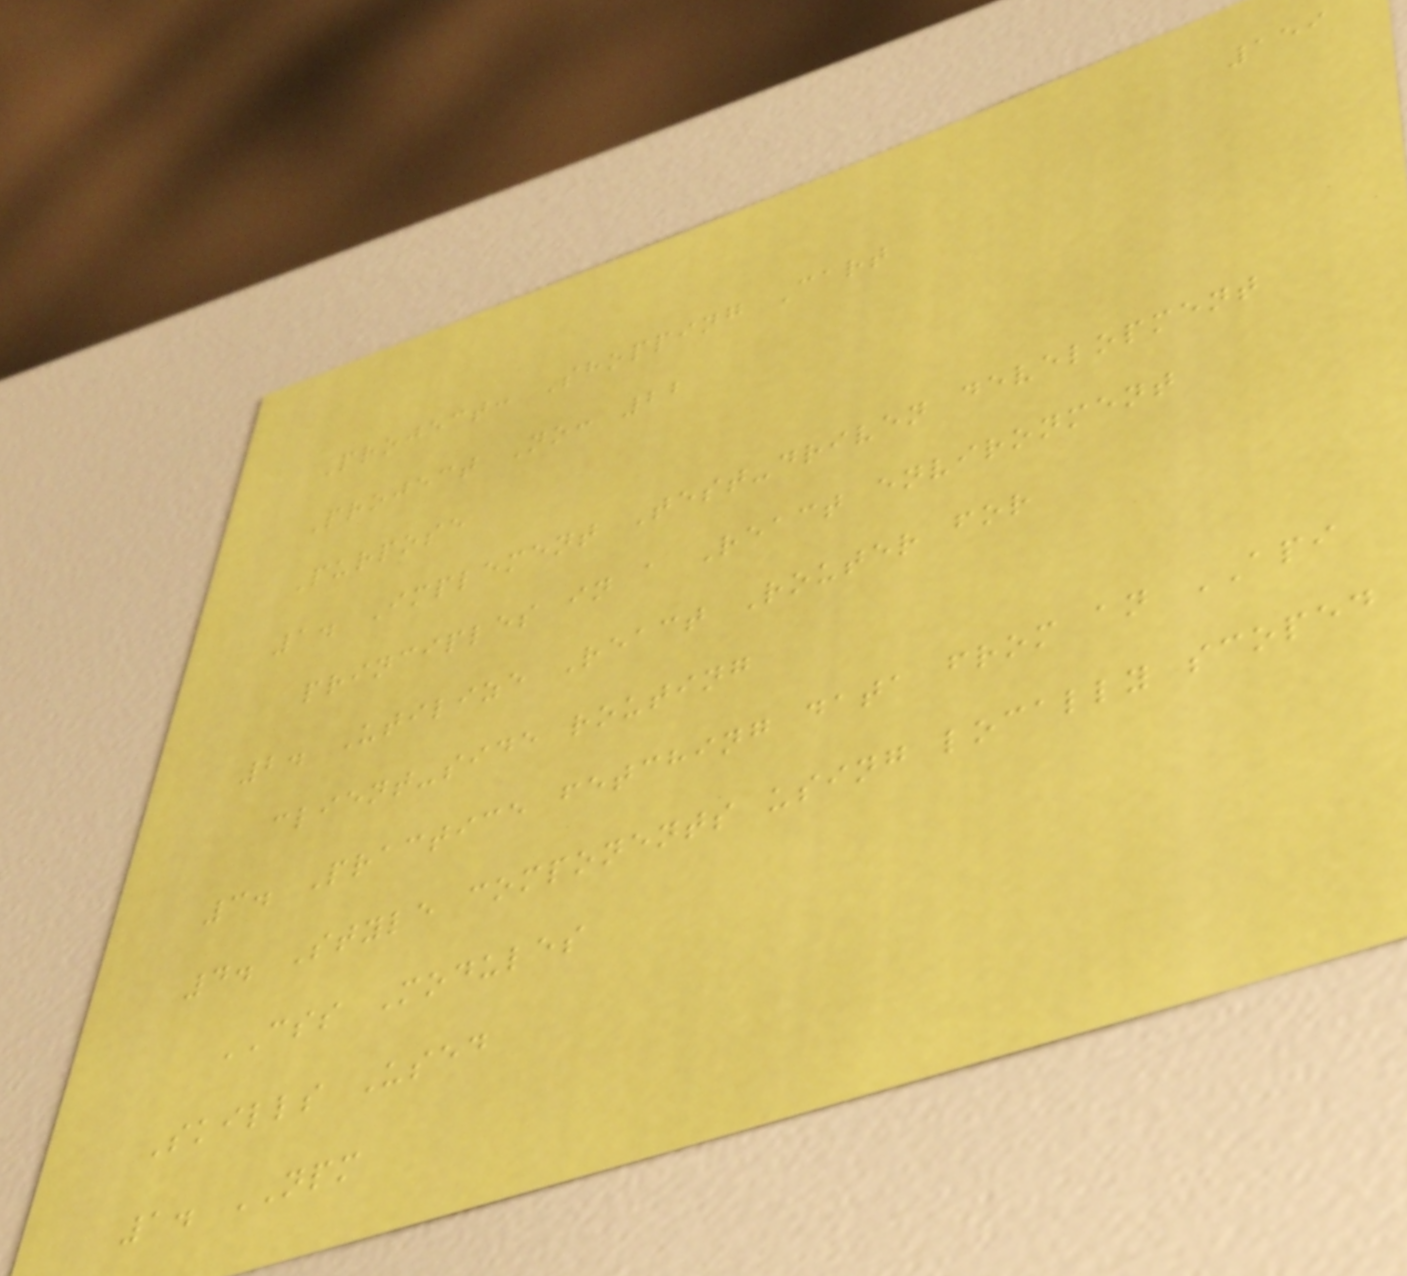159
Project: Shopping Cart
Project No: 22
Purpose
1. Implement Test-driven development
principles in a React environment
2. Utilize React Router for
client-side routing
3. Practice fetching data from an API
4. Style components using locally scoped
CSS Modules
Skills Used
1. NPM
